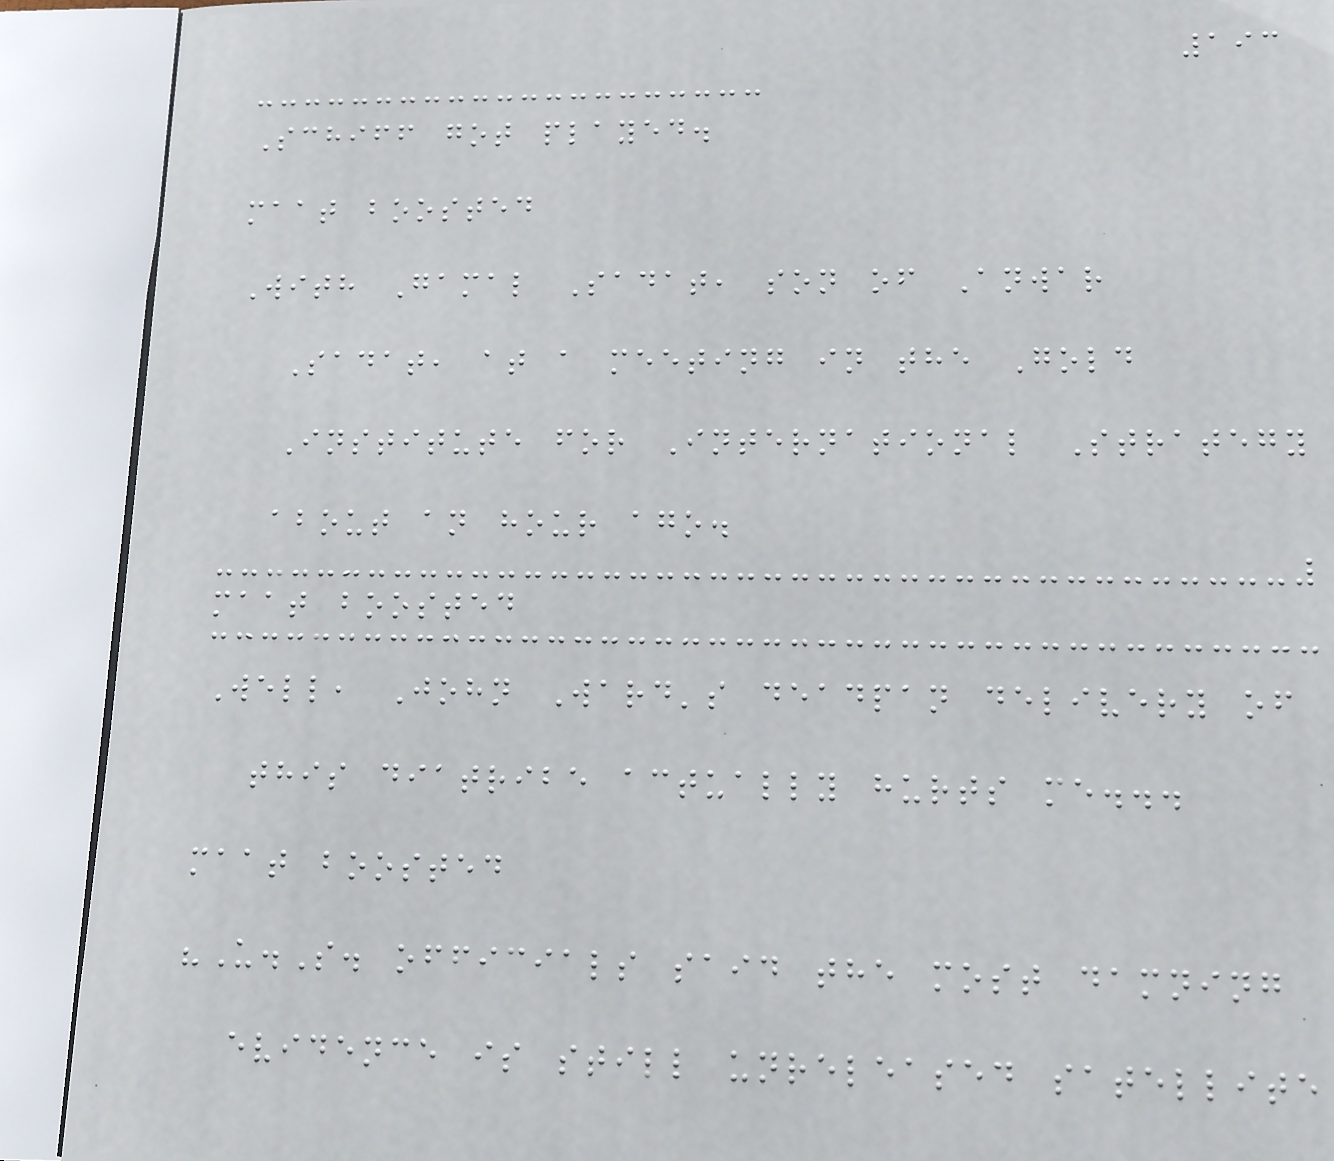193
Schiff got played.
maat boosted
With Gamal Sadat, son of Anwar
Sadat, at a meeting in the Gold
Institute for International Strategy
about an hour ago.
maat boosted
Well, John Ward's deadpan delivery of
this diatribe actually hurts me...
maat boosted
"U.S. officials said the most damning
evidence is still unreleased satellite
